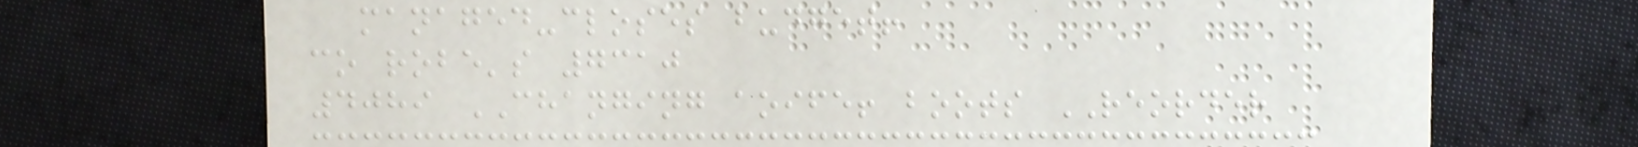managed-closes budget!
co robe's 7310
4089 CHANGING aoife! boots REORDER
